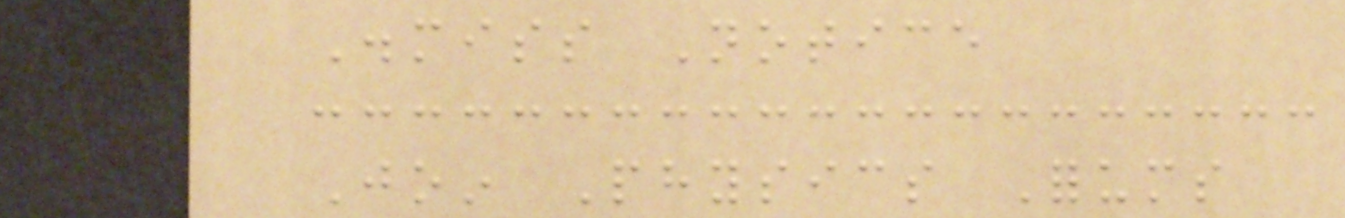Dismiss Notice
Join Physics Forums
